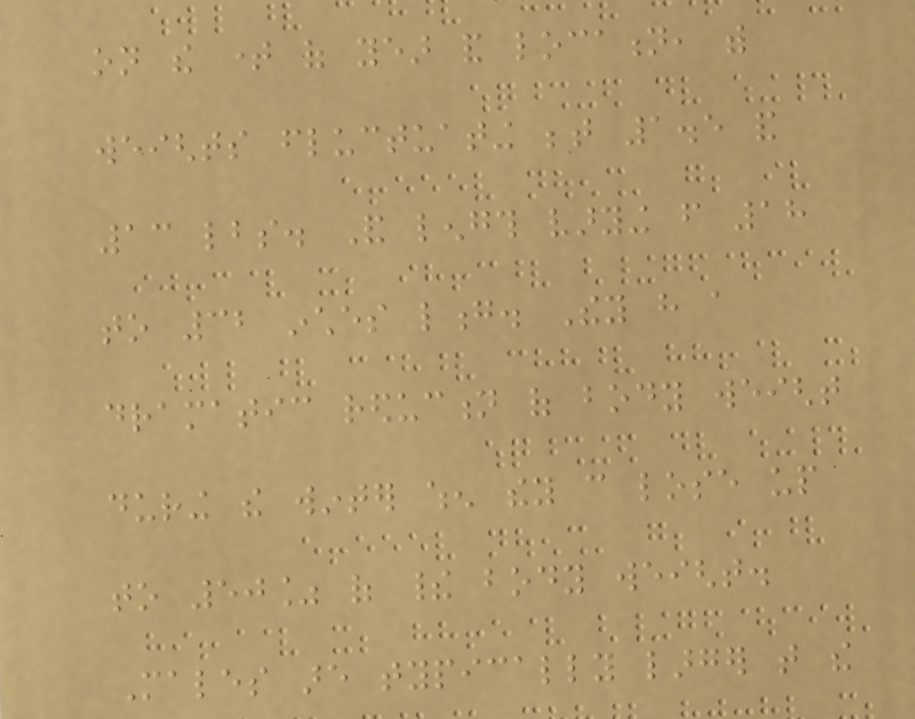on the time of year and location, with
weights fluctuating between 1.5 and
13 lbs. And length varying from 18
to 32 inches long. They have a
dramatic reduction of body weight
during the winter when they can lose up
to 50% of their body weight.
Males are typically larger that the
